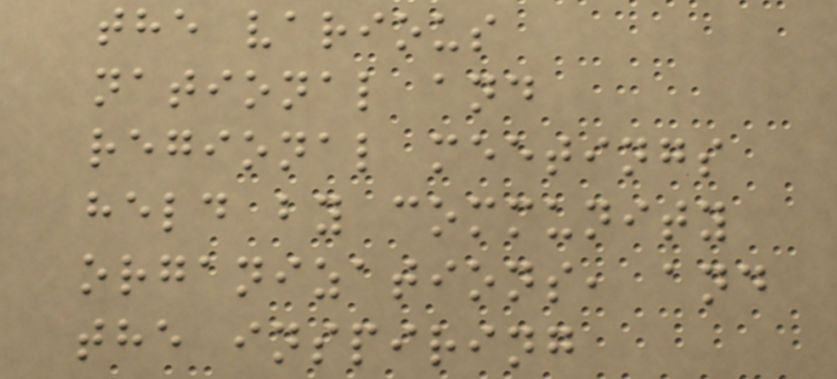the various
national and
regional meetings
held by community
organizations, and
the inspiring
